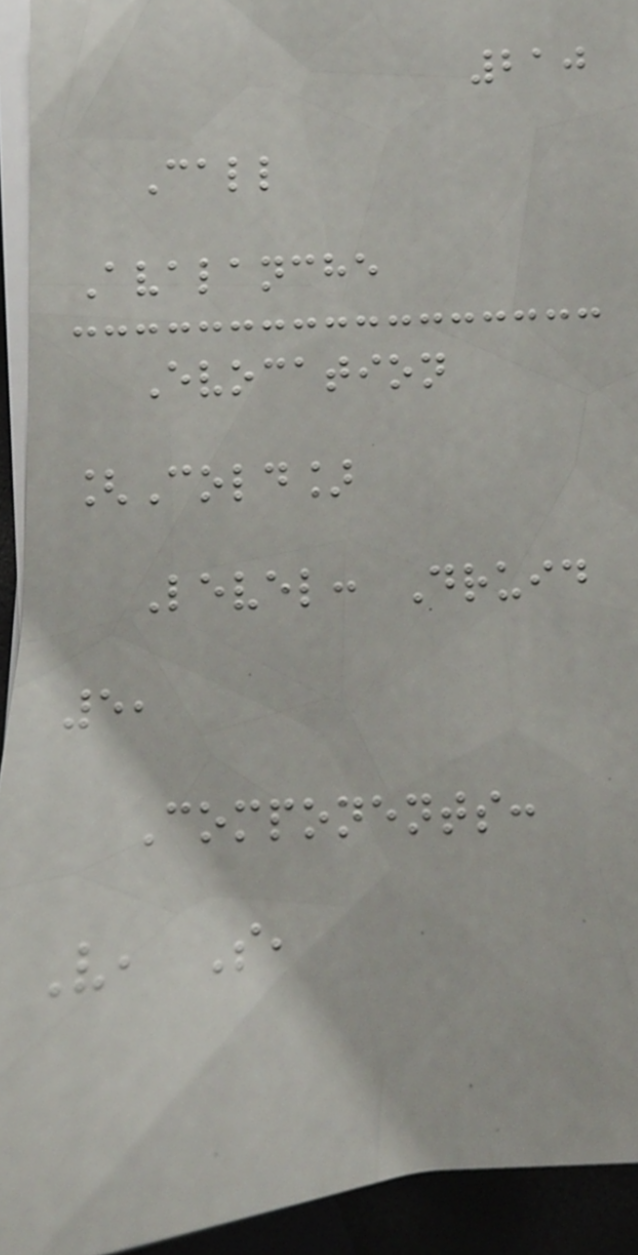210
Call
Avalanche
Evocation
[Cold]
Level: Druid
5,
Components:
V, S,
